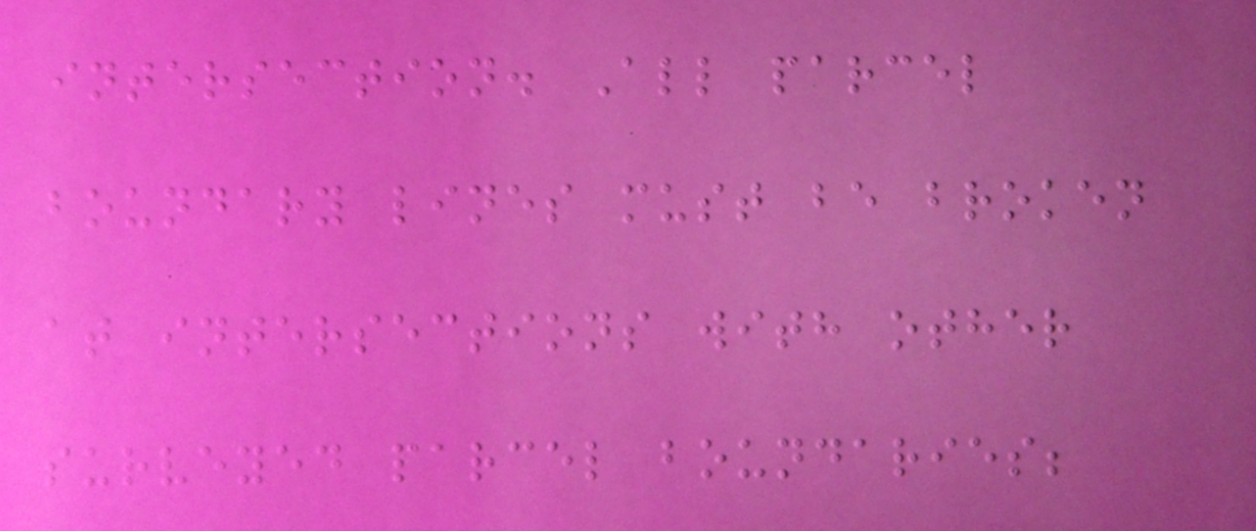intersection. All parcel
boundary lines must be broken
at intersections with other
surveyed parcel boundaries;
